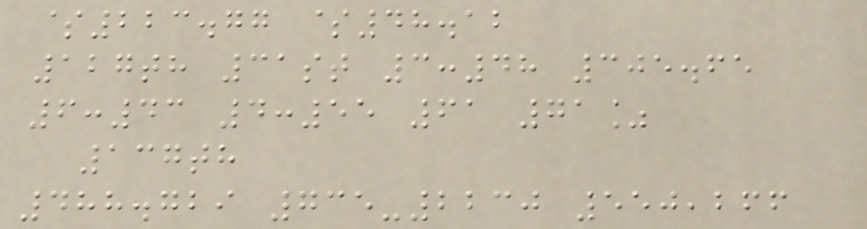$223.77 $48.12
127th 31st 3:48 305.65
6:43 4:55 61 71%
137th
488.729 735-2230 550,266
